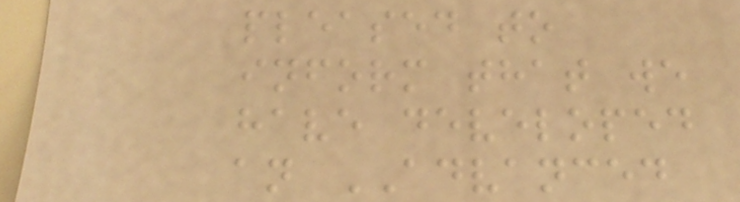pleased to
inform that we
have developed
an ADVANCED
